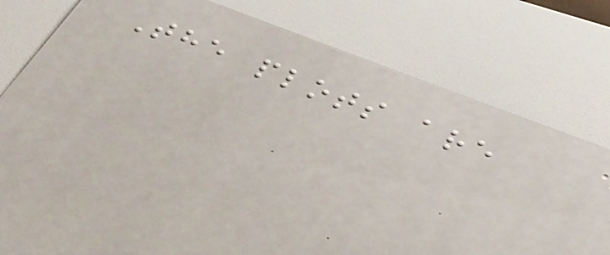The plots are
